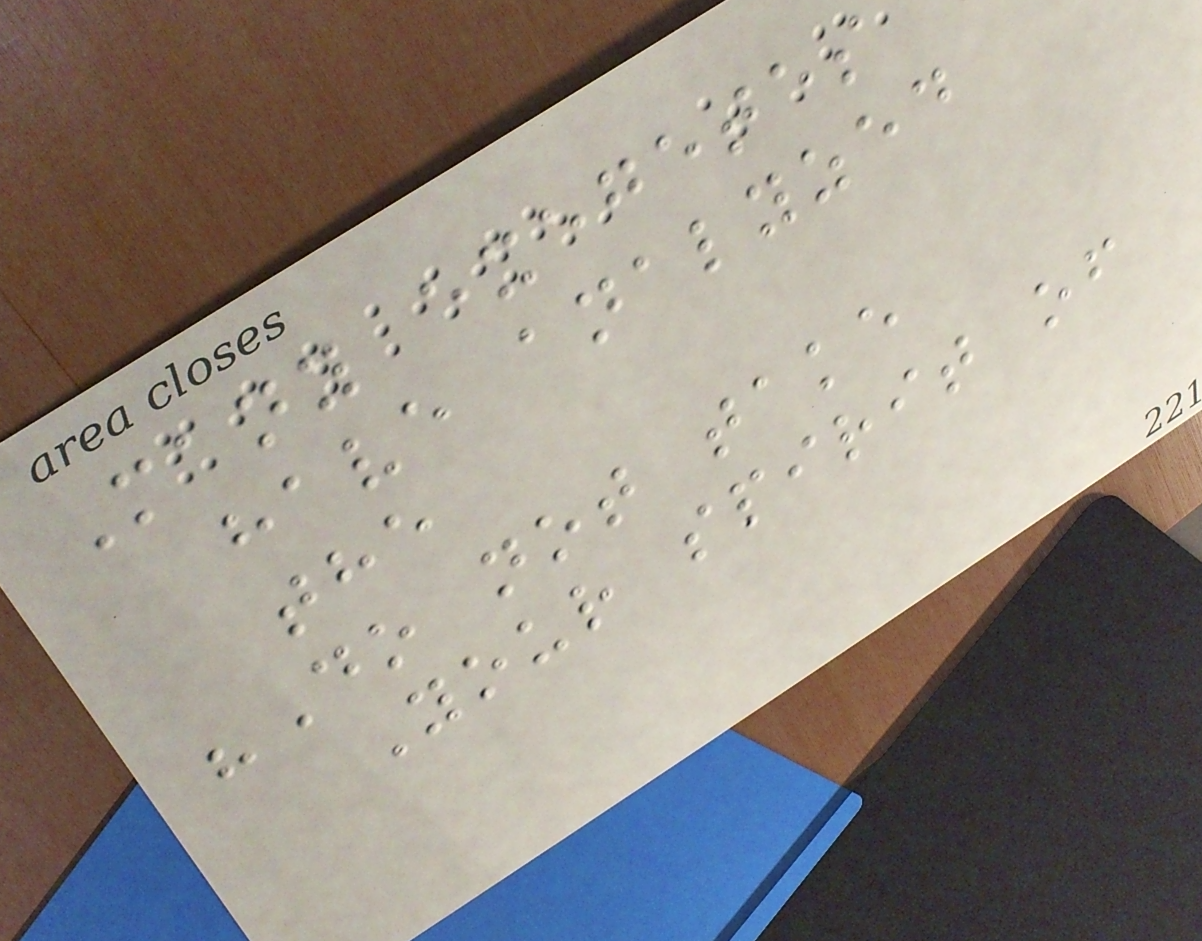Many exegetes
have analyzed
the
"Do not take
Your spirit of
